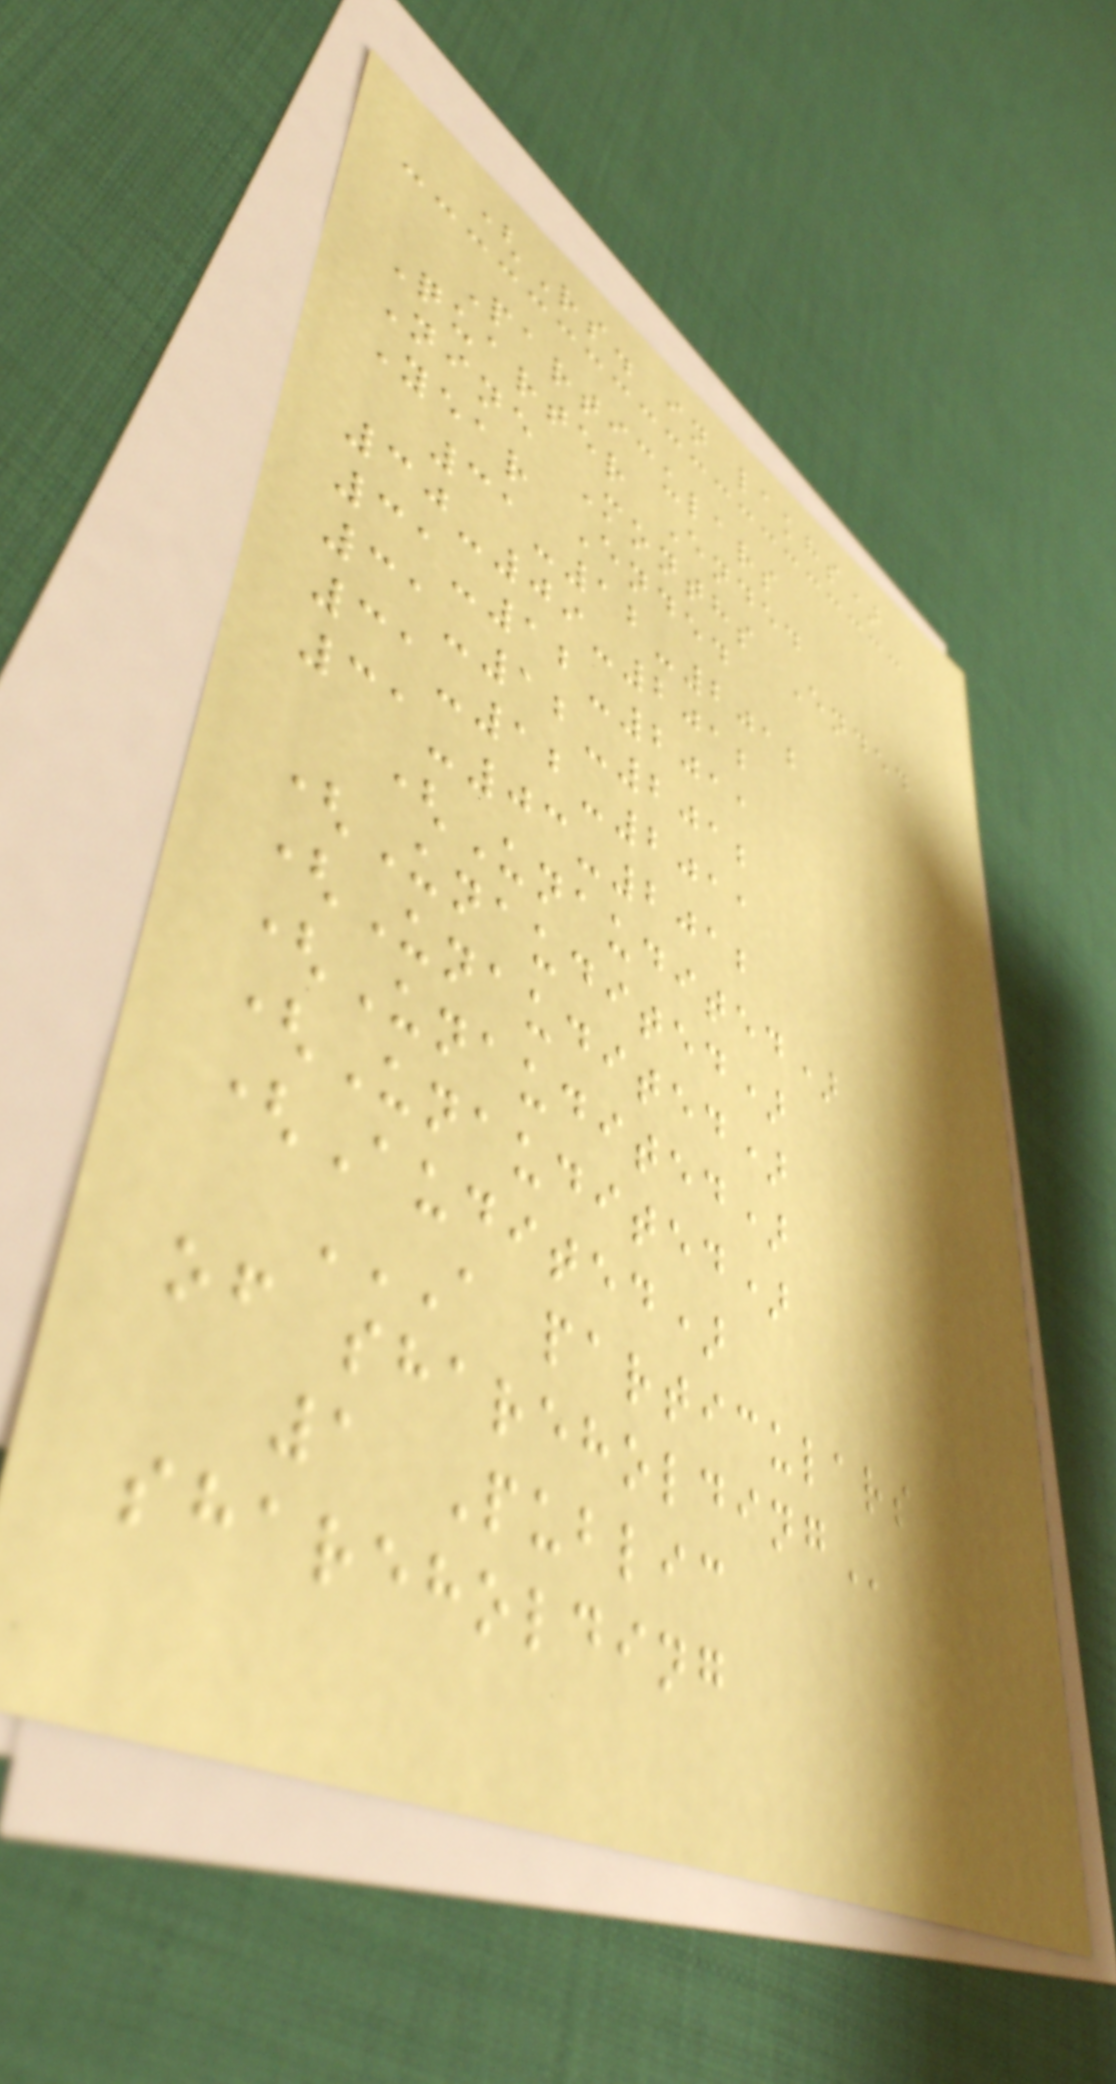(Rs. in lakhs)
Particulars
Quarter Ended
Nine Months Ended
Year Ended
31-12-2012
30-09-2012
31-12-2011
31-12-2012
31-12-2011
31-03-2012
(Unaudited)
(Unaudited)
(Unaudited)
(Unaudited)
(Unaudited)
(Audited)
A PARTICULARS
OF SHAREHOLDING
1 Public
shareholding
